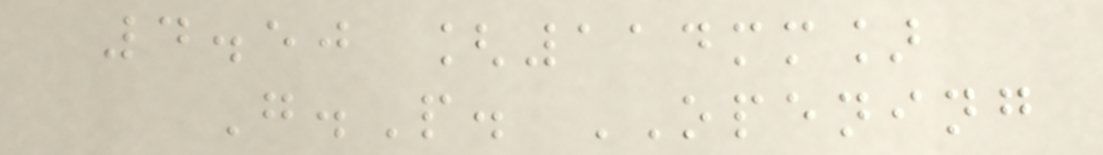4.50 [114mm]
G.P. OPENING
